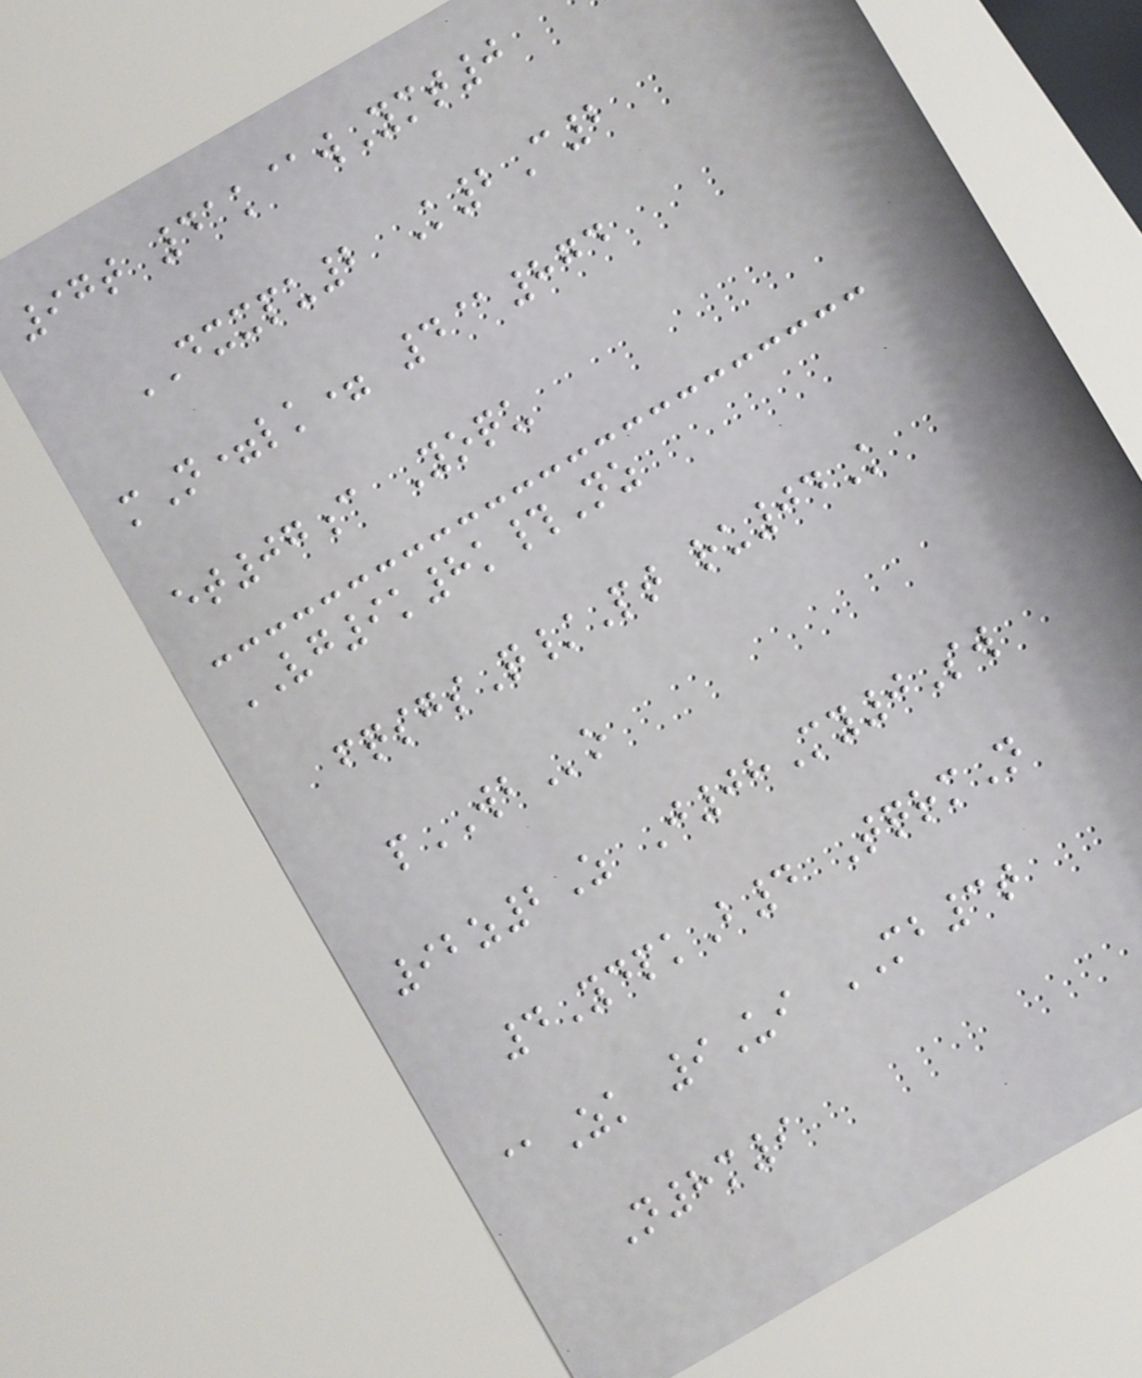97t 41k@wYmt0
DXXPU2 K2C2
mN=lk= 4@874
et07c Yoqu
VG9k8k#Nz
fqsgsQ/Pt ru04K
pWBo
92z2Z J08My0Sw
4YdpkB4 TqrmN
@Zk 9Ui MB3t
N8m9
